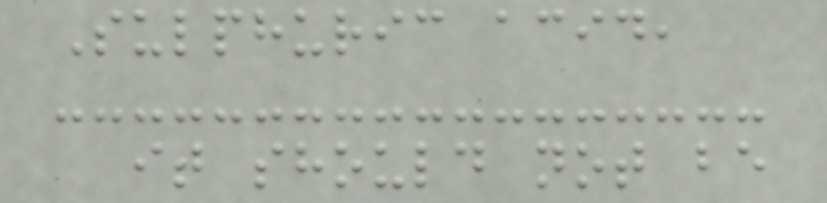Sulphuric acid,
it should not be
